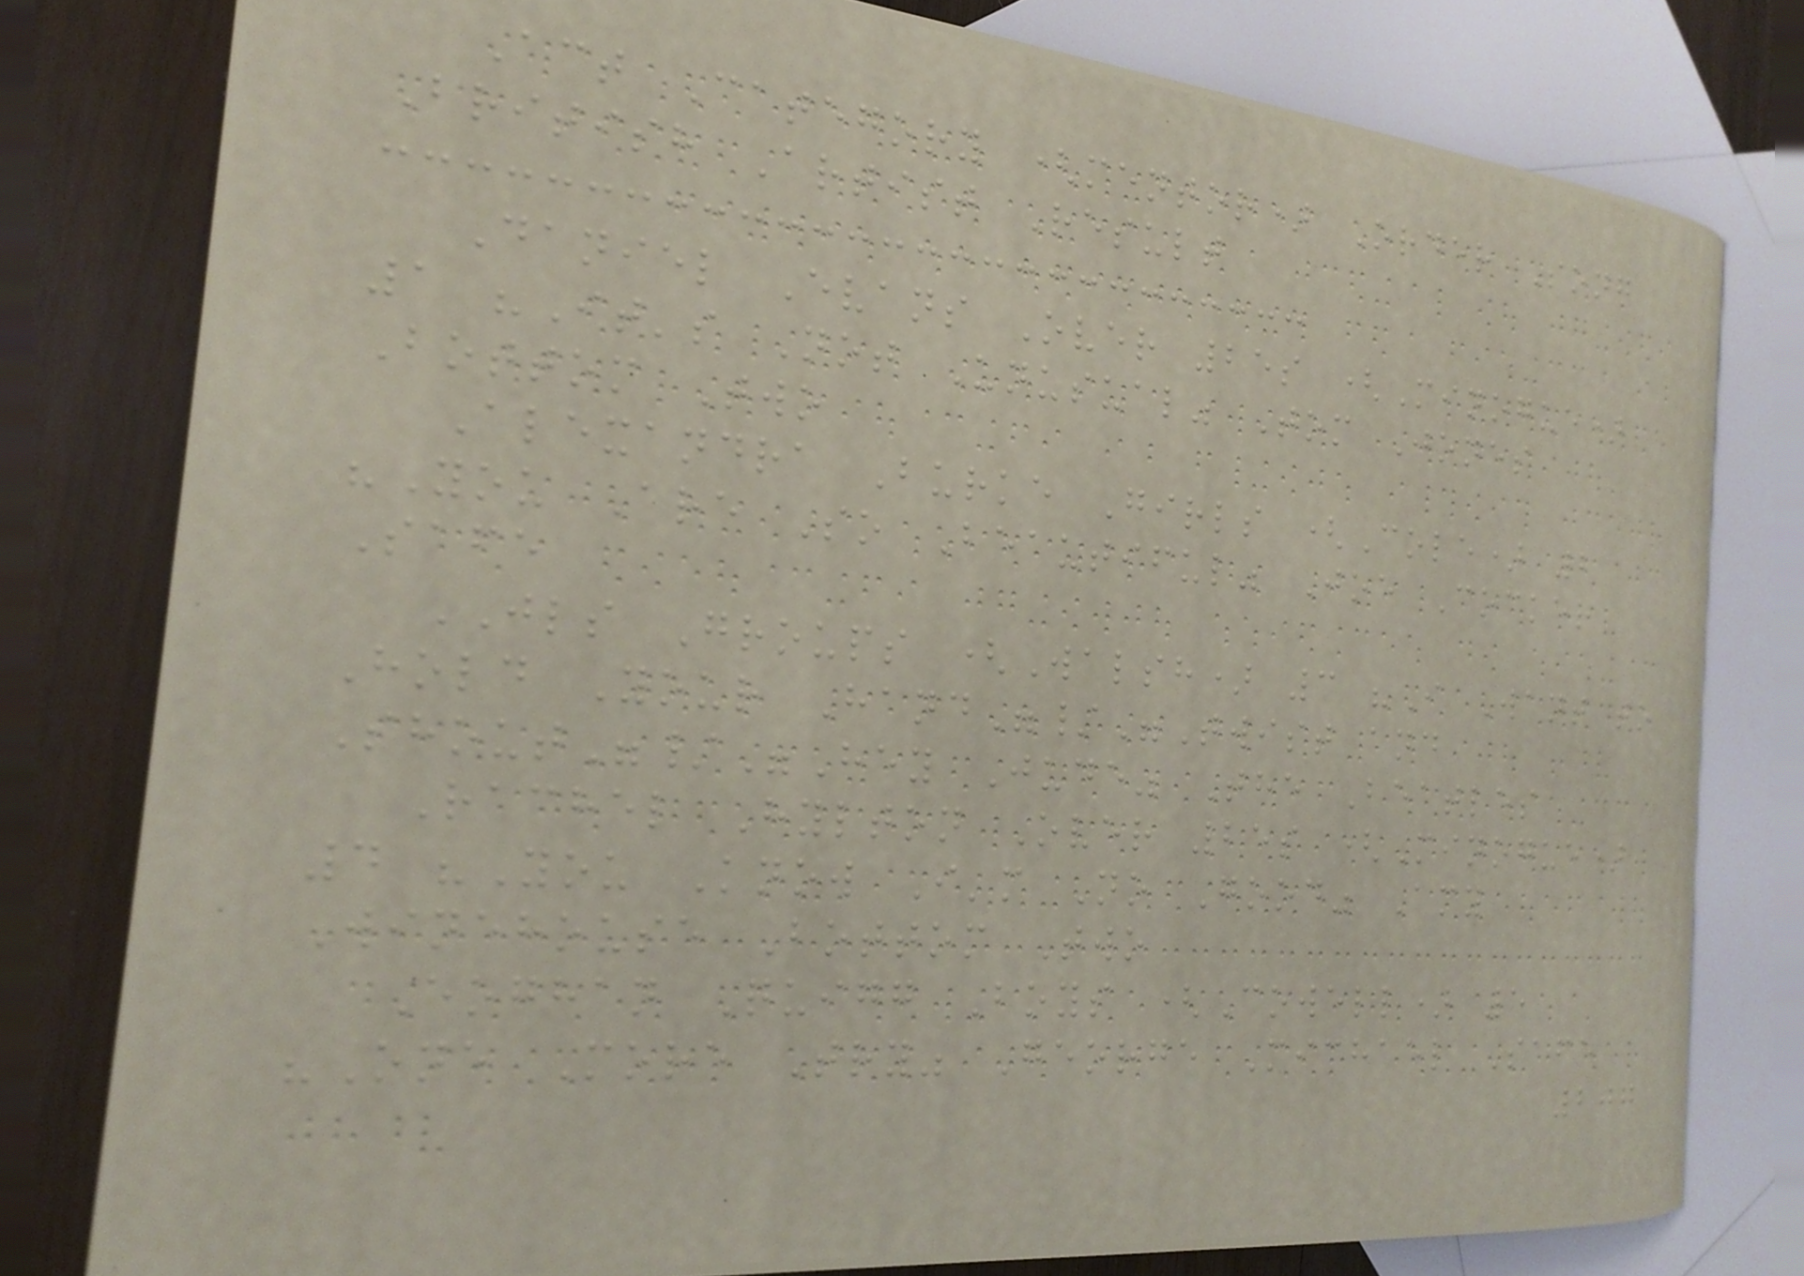Act Category (mentor) Order Song
British Artist Result
Daniel Evans Over 25s (Minogue)
1 "It's Not Unusual" Tom Jones
Bottom Two
Alexandra Burke Girls (Cole) 2
"You Are So Beautiful" Joe Cocker
Safe
JLS Groups (Walsh) 3 "I Want to
Hold Your Hand"/"Twist and
Shout"/"Hey Jude" The Beatles
Rachel Hylton Over 25s (Minogue)
4 "You Know I'm No Good" Amy
Winehouse Bottom Two
Eoghan Quigg Boys (Cowell) 5
"One More Try" George Michael Safe
207
